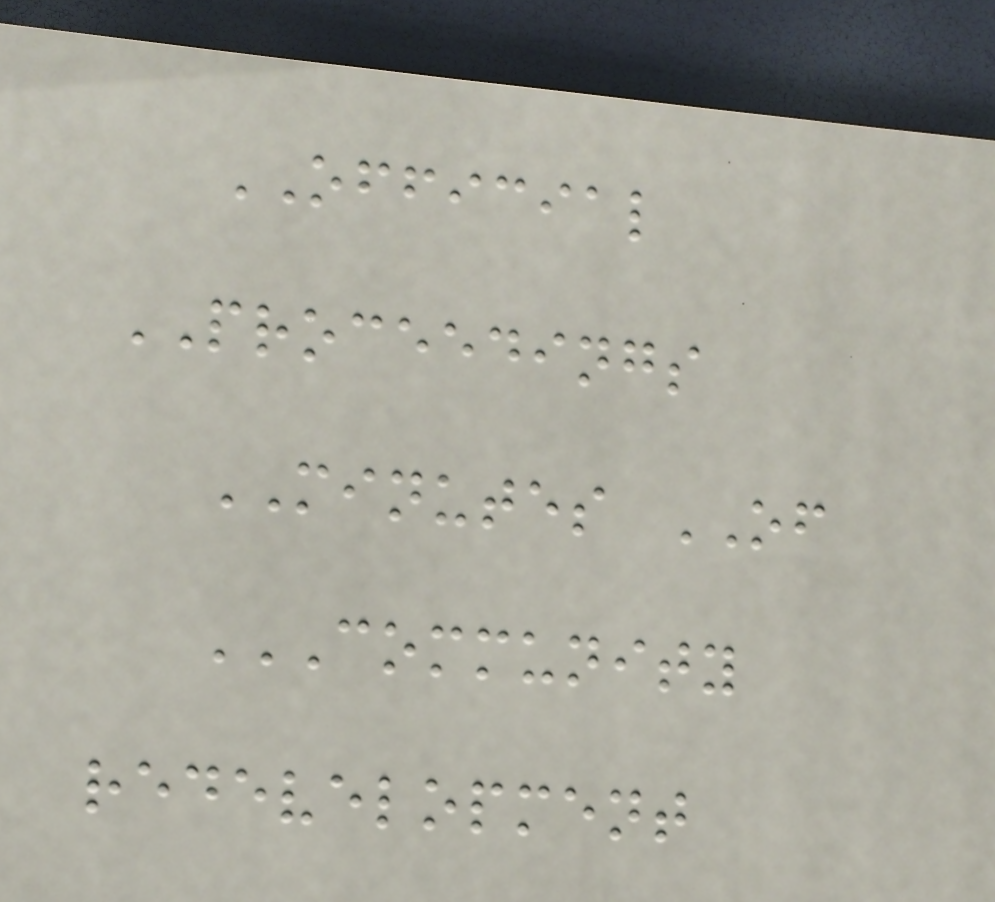OFFICIAL
PROCEEDINGS
MINUTES OF
COMMUNITY
REDEVELOPMENT
